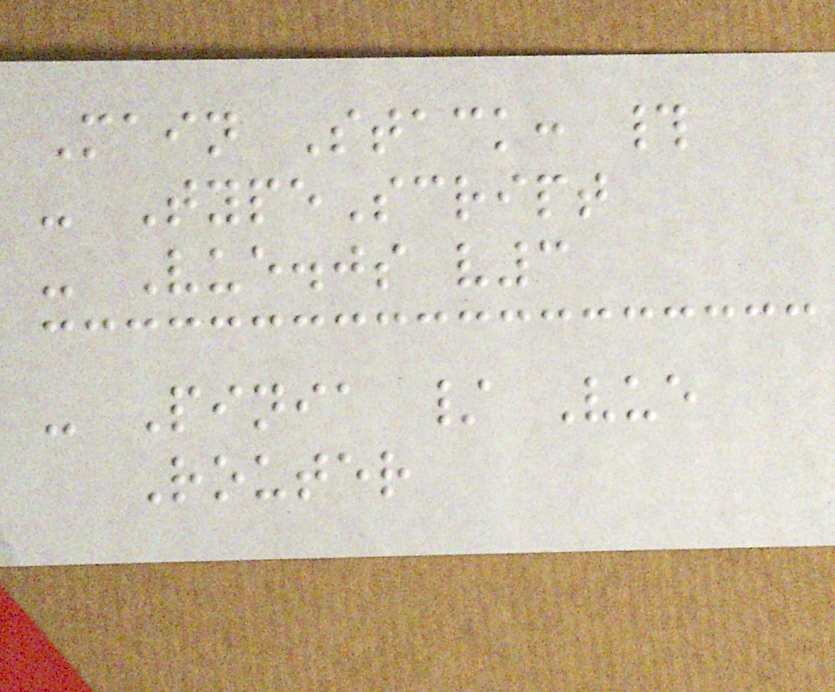Main Stack: #
- TypeScript
- Vue.js v3
- Pinia / Vue
Router
